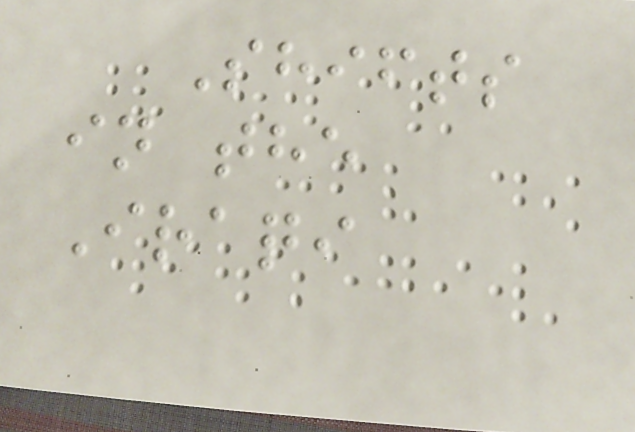Shifts
in the
Iraqi
